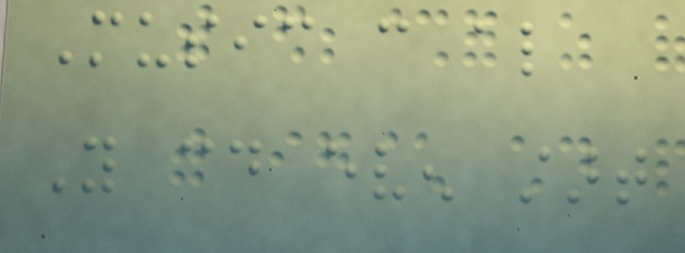Music can also
You could even start
